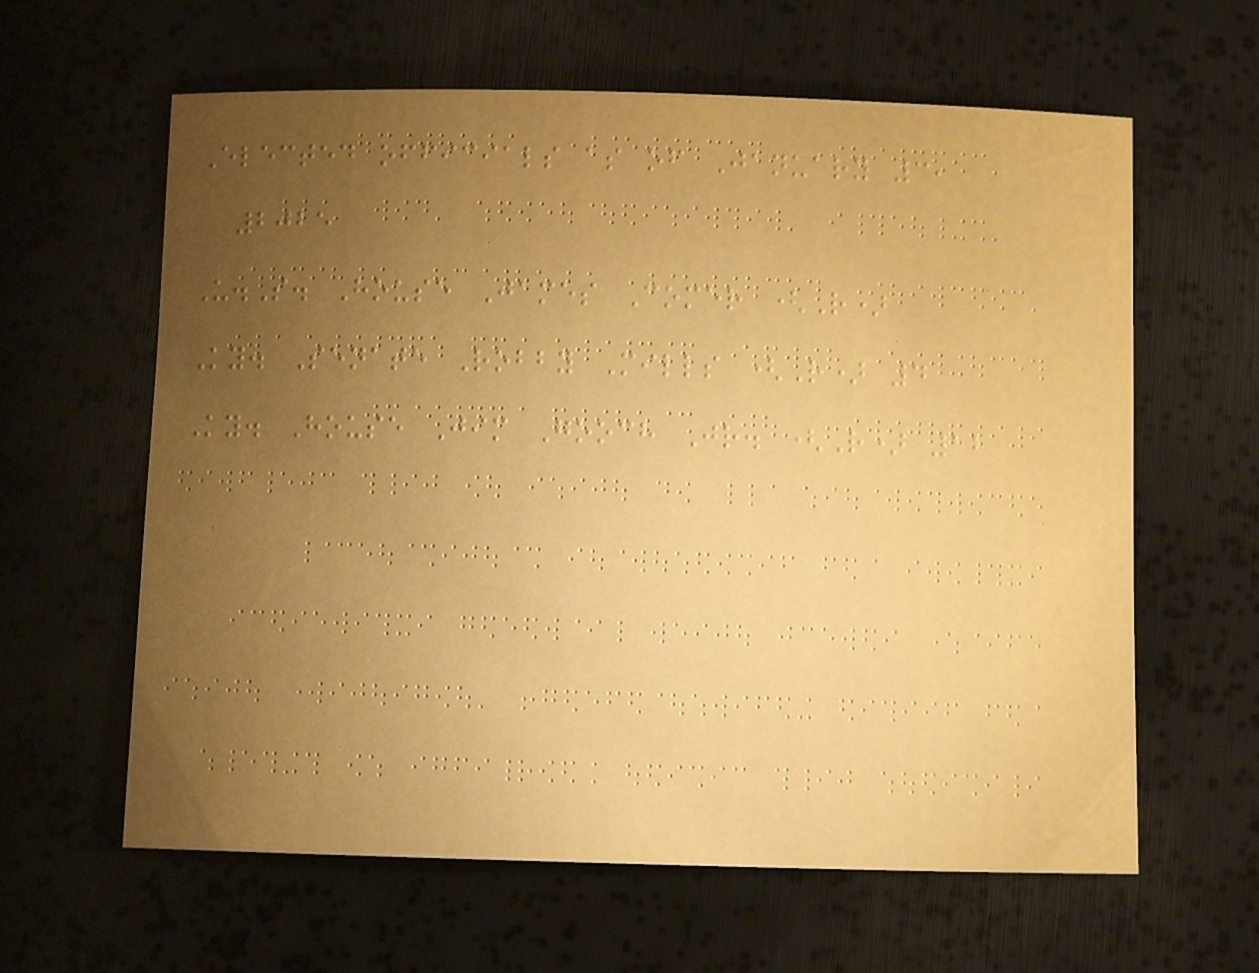Elected officials as of January 3,
2025
U.S. House James Comer (R)
Ky. Senate Robby Mills (R) 4
Ky. House Jim Gooch Jr. (R) 12
